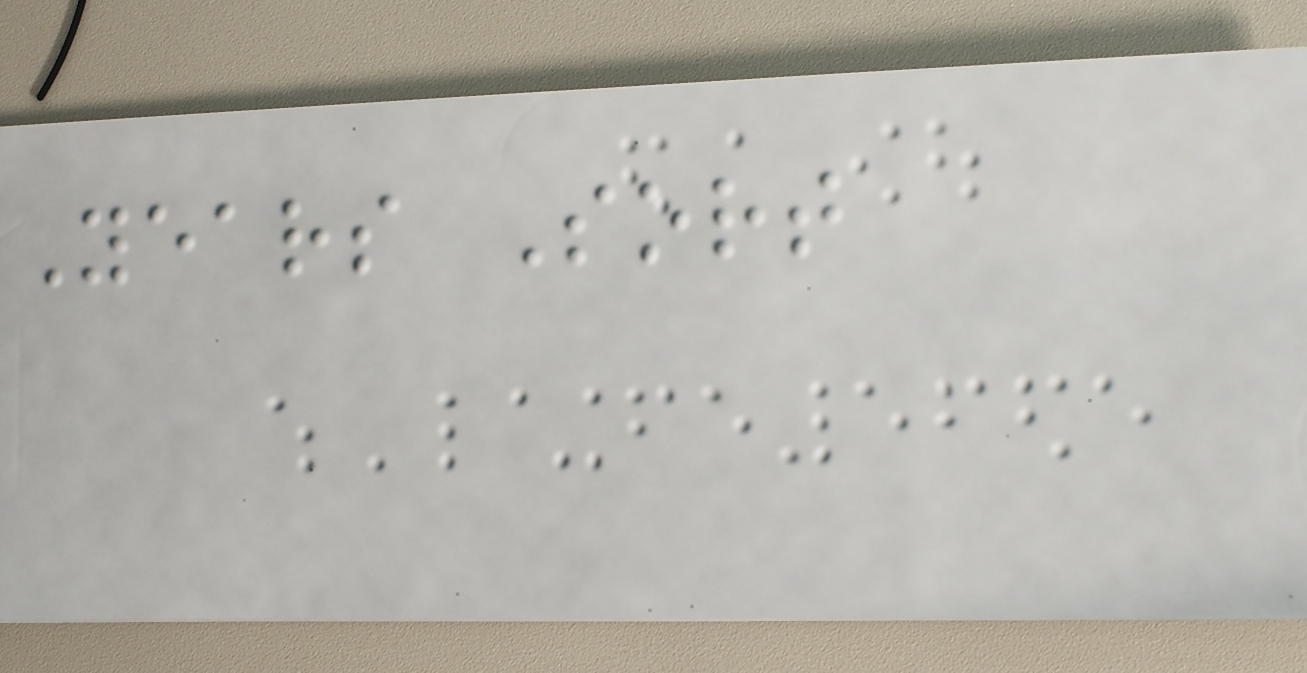Years Sort
